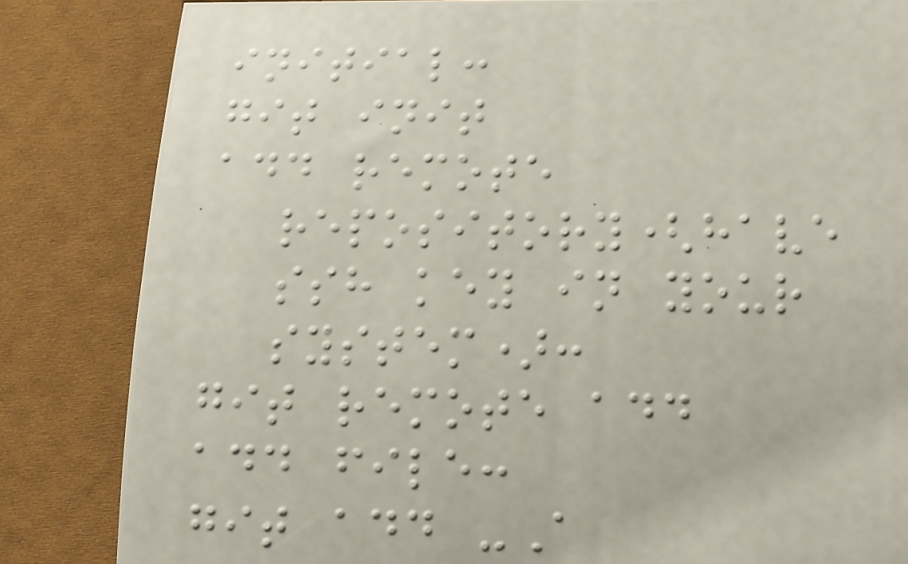initial:
git init
add remote
repository(have
ssh key in your
system):
git remote add
add file:
git add -A
